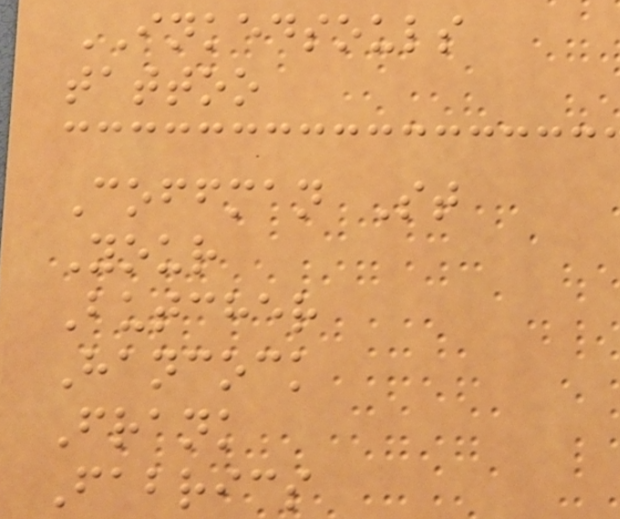INKEDSOULS
tattoo
Coffman St
Your
Butcher
Hancock
Frank
Fabrics
